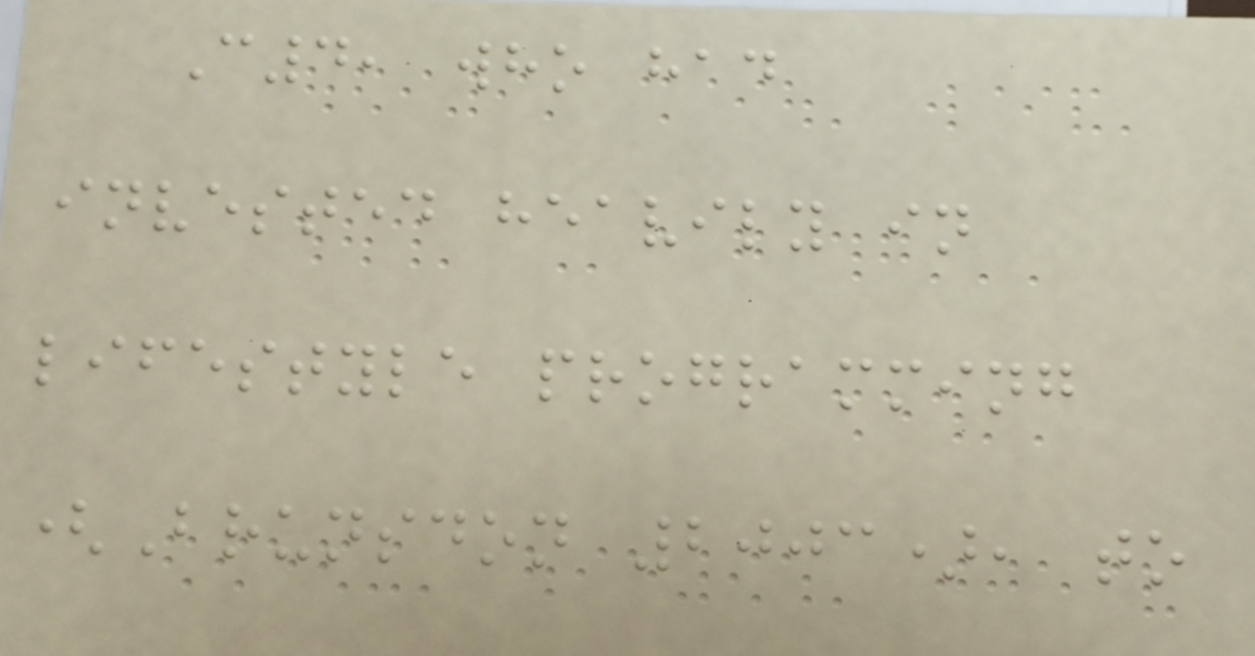C4, who had
invested heavily in
lifestyle programming
(Brunsdon 2003), to
